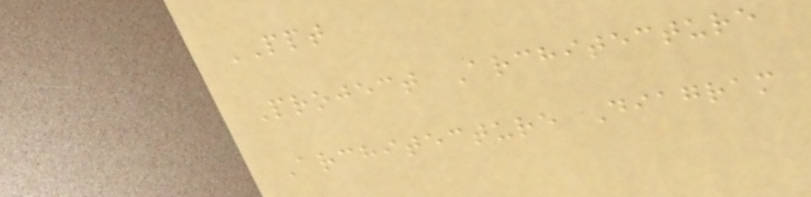PPT
Project Architecture
Architecture Diagram
